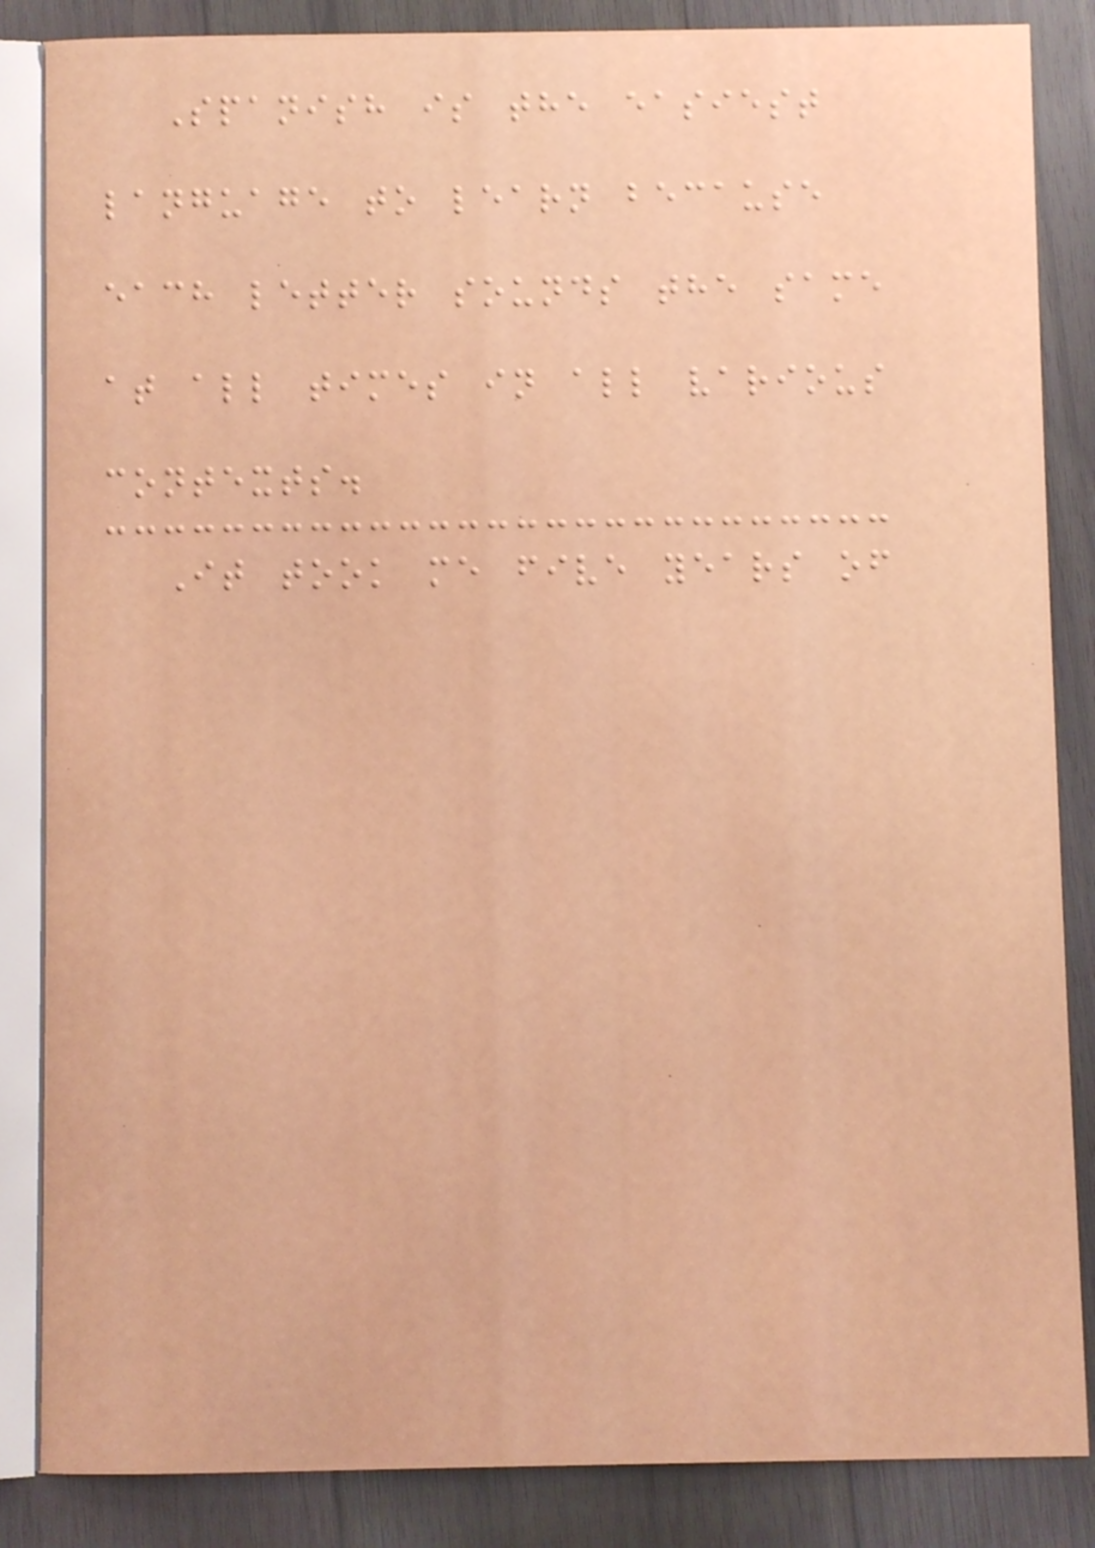Spanish is the easiest
language to learn because
each letter sounds the same
at all times in all various
contexts.
It took me five years of
